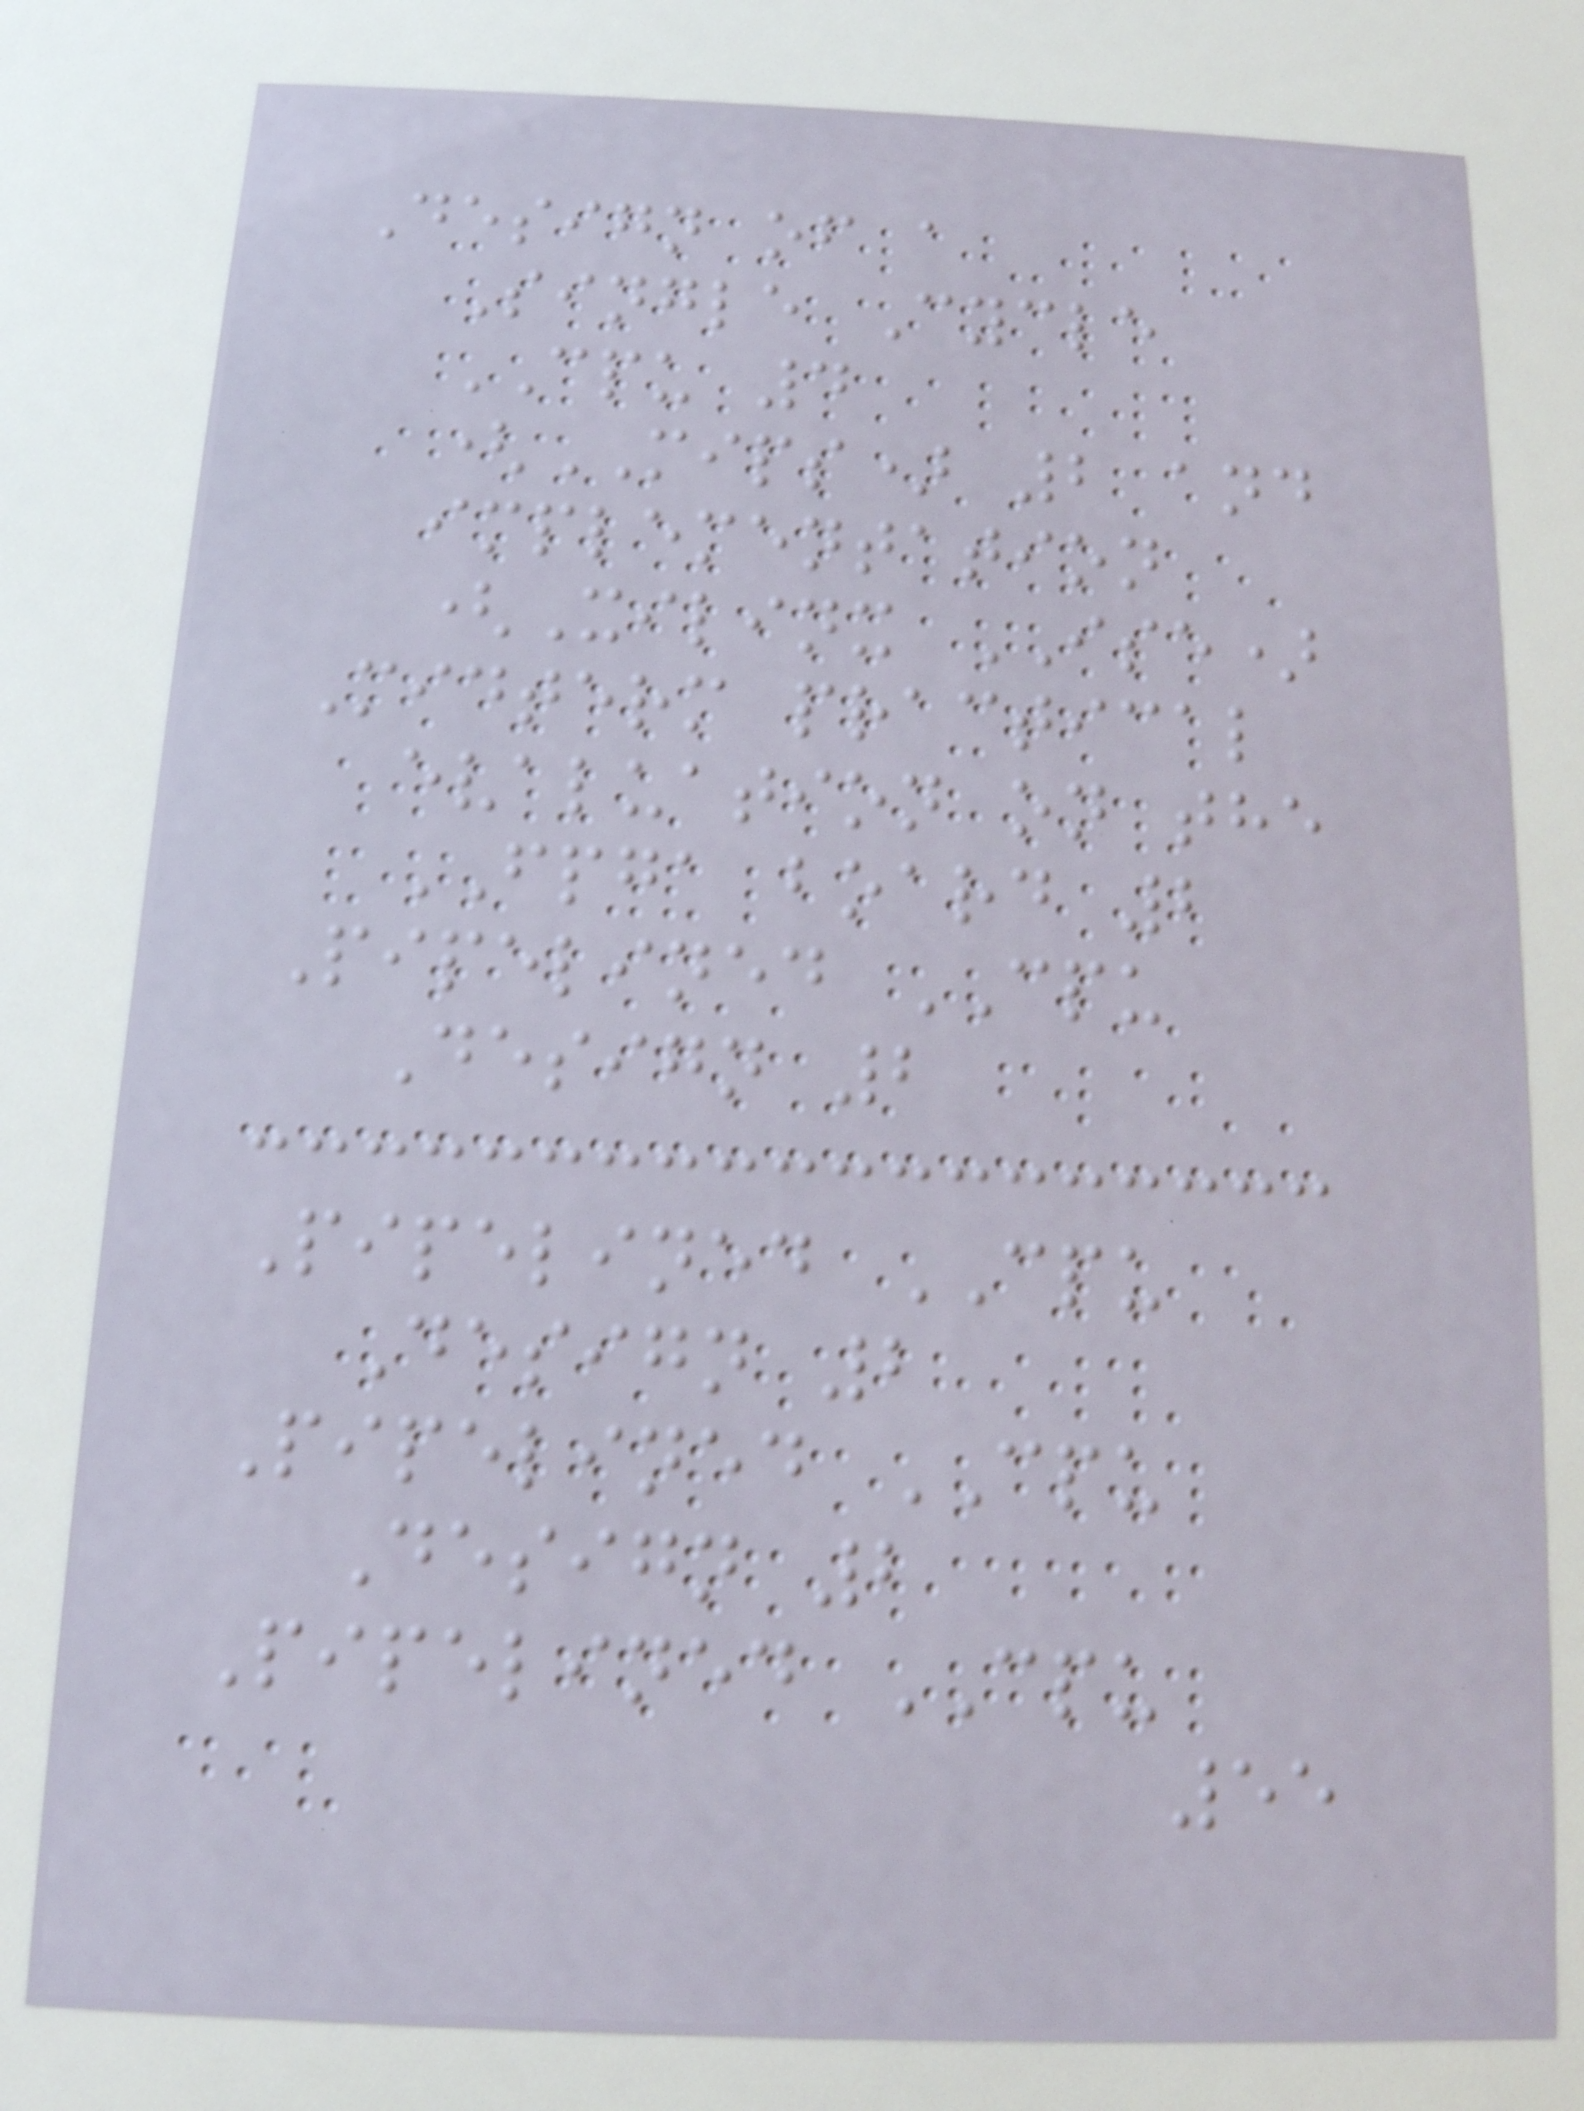Design of a
Single Cycle
CPU 4
(MIPS) 2 and
implementation
(Xilinx ISE)
Midterm practical
evaluation on the
FPGA board 2
Pipelined CPU
Design 2
Pipelined CPU
Design 2
Pipelined CPU
Design 2
Pipelined CPU
55
